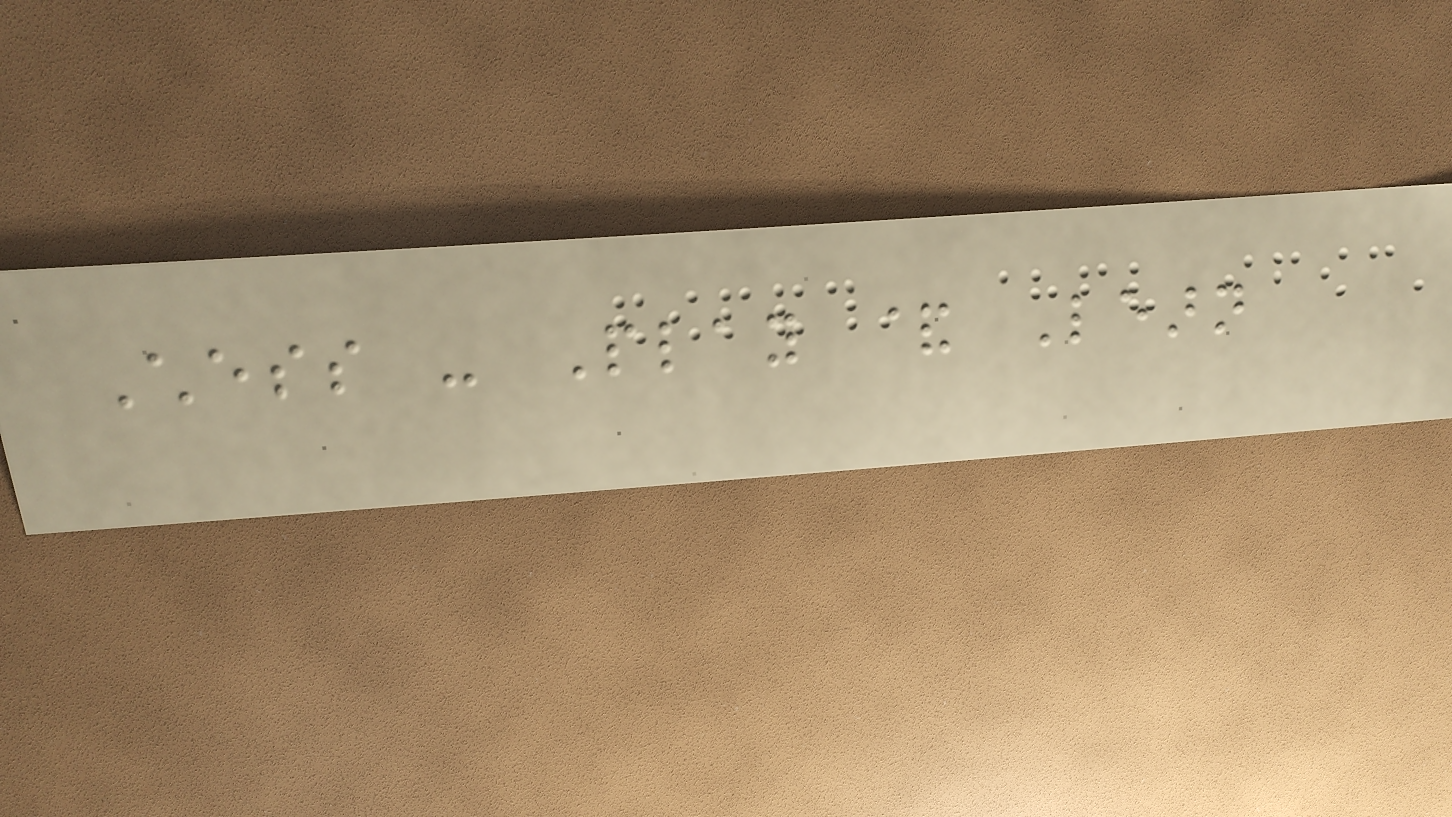Chess - Play & Learn
